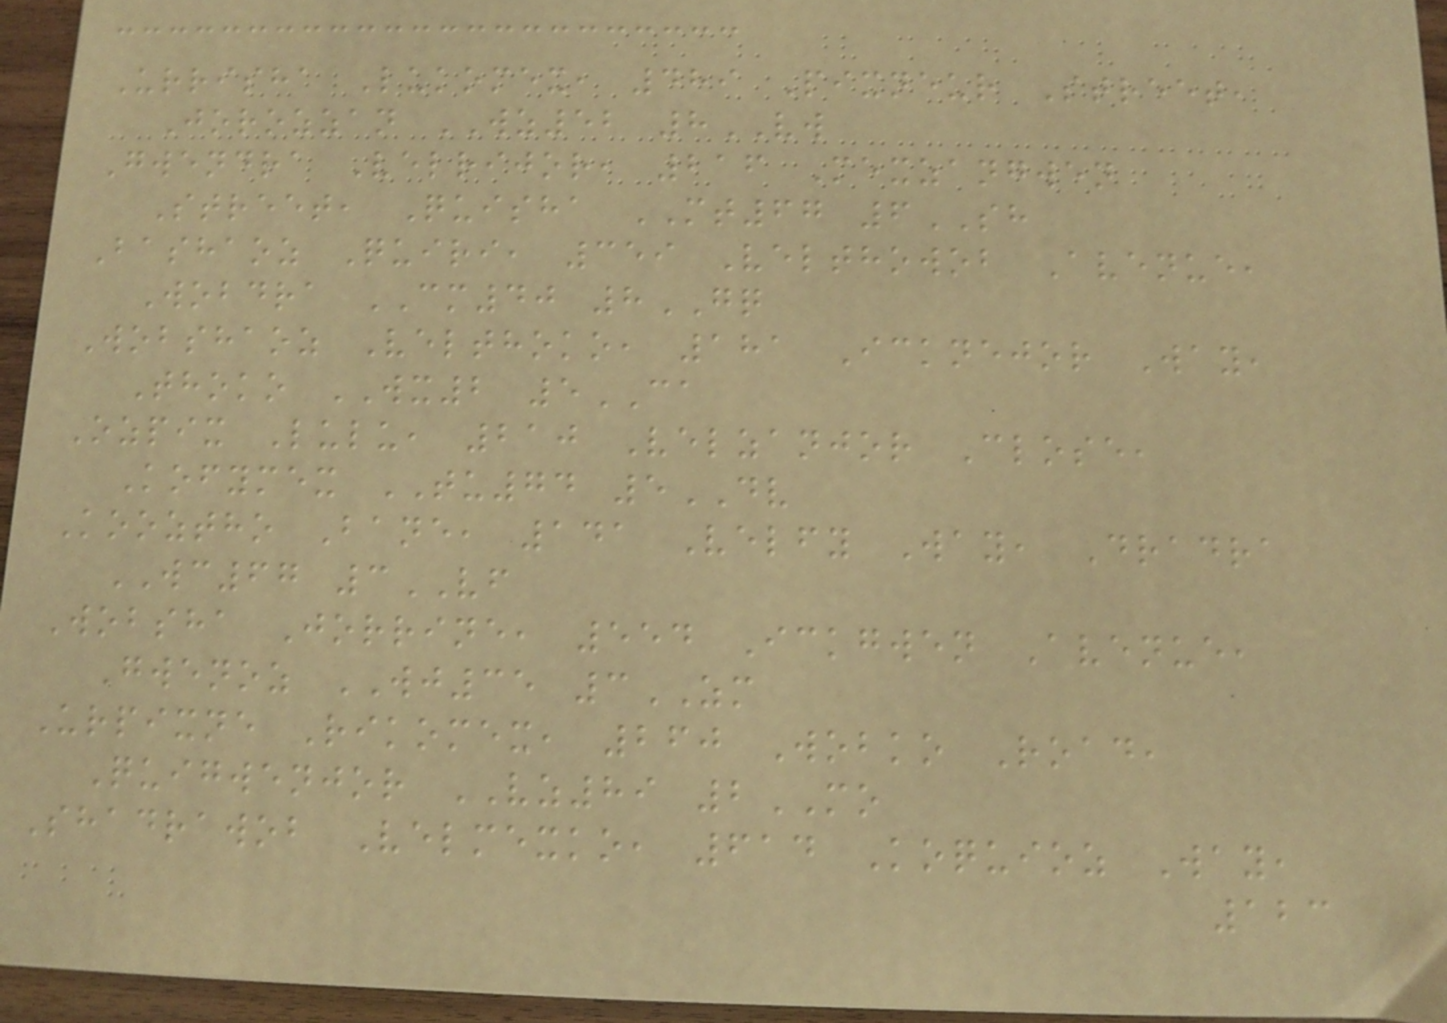Urrisha Lukomex, 489 Pixneur Street,
Jorozzan WZ52 8VW
Gwendra Velrijor, 216 Mexzangwen
Street, Quisha MT67 6SH
Bashaoz Quiri, 359 Velthowob Avenue,
Wobdra CM40 8GQ
Wobshaoz Velthoko, 181 Icknejor Way,
Thoko WX2 5CA
Ozpix Lulu, 210 Velzanjor Close,
Kofymex TU74 5DV
Kooztho Bane, 141 Velfy Way, Dradra
WC67 3VF
Wobsha Jorrine, 554 Ickgwen Avenue,
Gwenoz WJ35 3ZM
Urpixne Rikomex, 260 Wobko Road,
Quigwenjor VZ89 2MO
Shadrawob Velmexko, 614 Koquioz Way,
123
